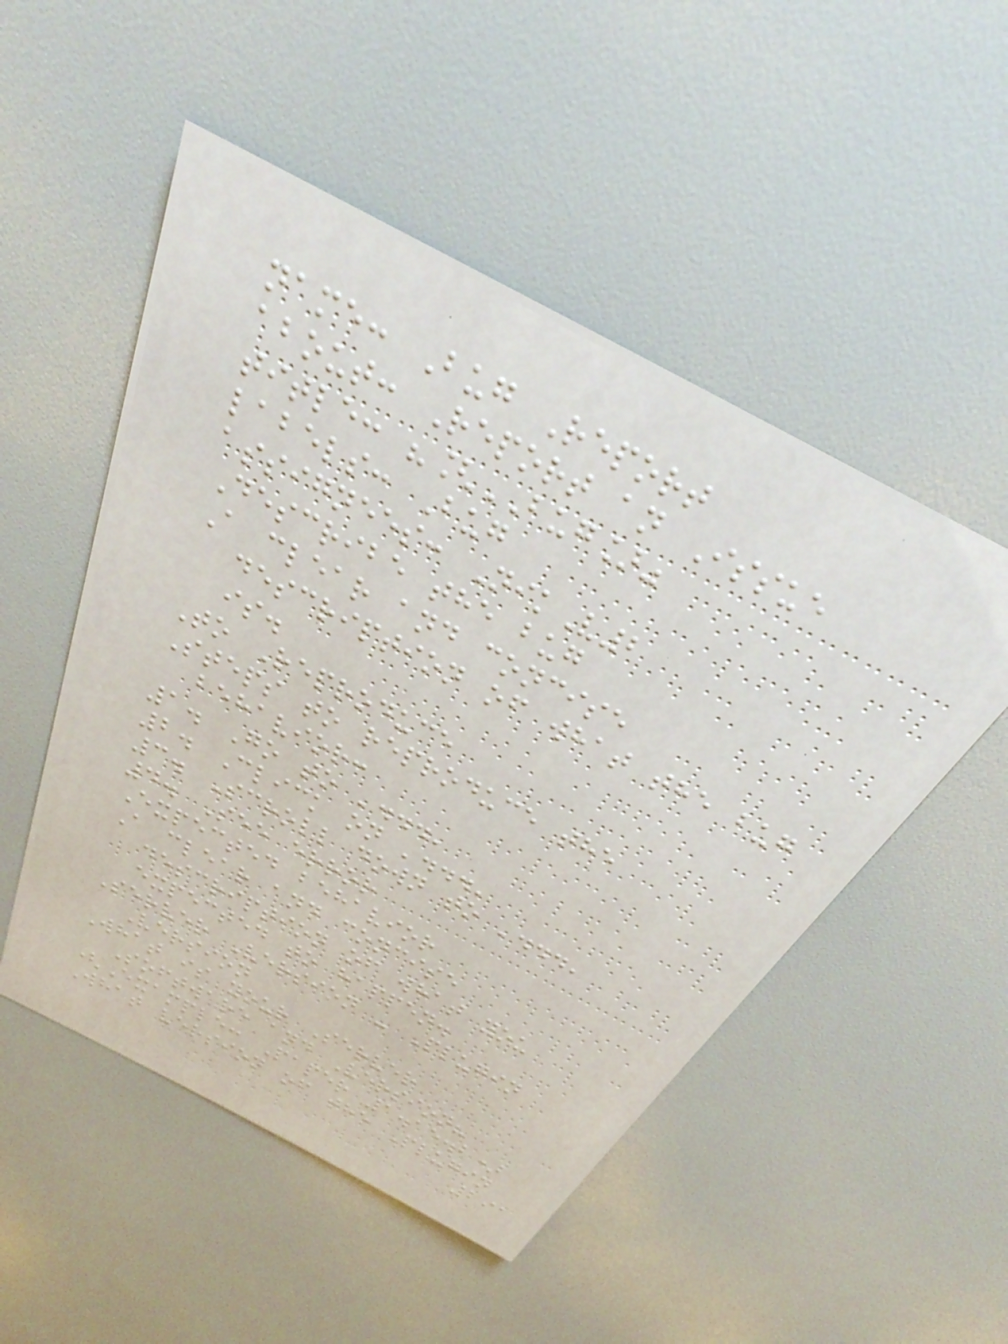name: Bug Report
about: Report an Issue
title: "[BUG]"
labels: Bug
assignees: NikV2
Describe the bug
A clear and concise
description of what the bug
is.
To Reproduce
Steps to reproduce the
behavior:
1. Go to '...'
2. Click on '...'
3. Scroll down to '...'
4. See error
Expected behavior
A clear and concise
description of what you
expected to happen.
Server Version - Plugin
Version
What is your Server
Software and Version?
(Example: Paper 1.15.2)
What version of the Plugin
291
